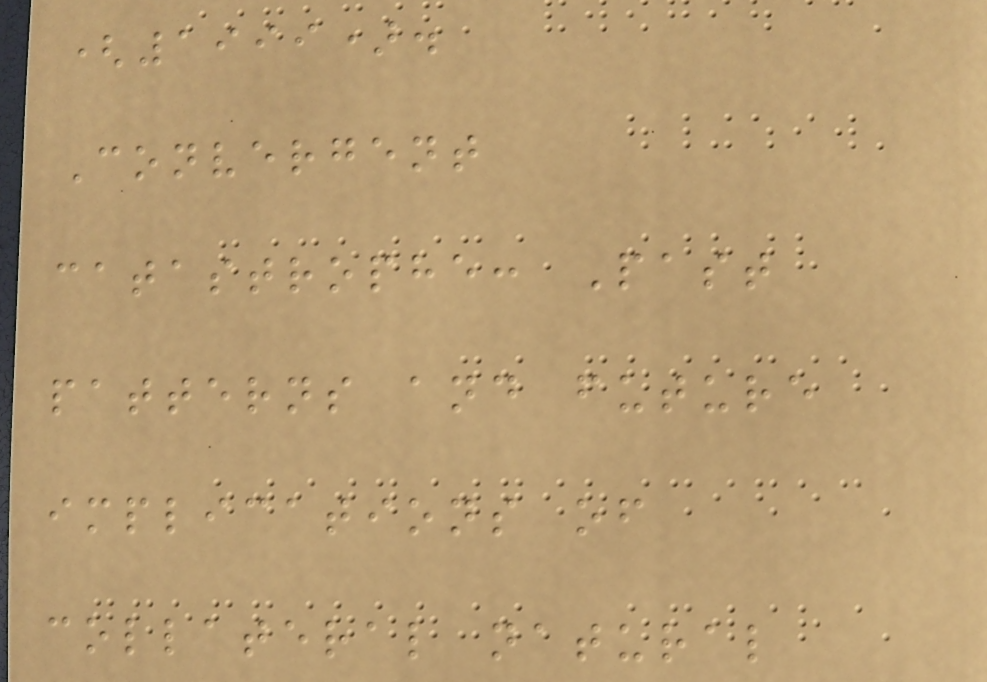(1999).
Convergent
catastrophe: Past
patterns and future
implications of
collateral natural
